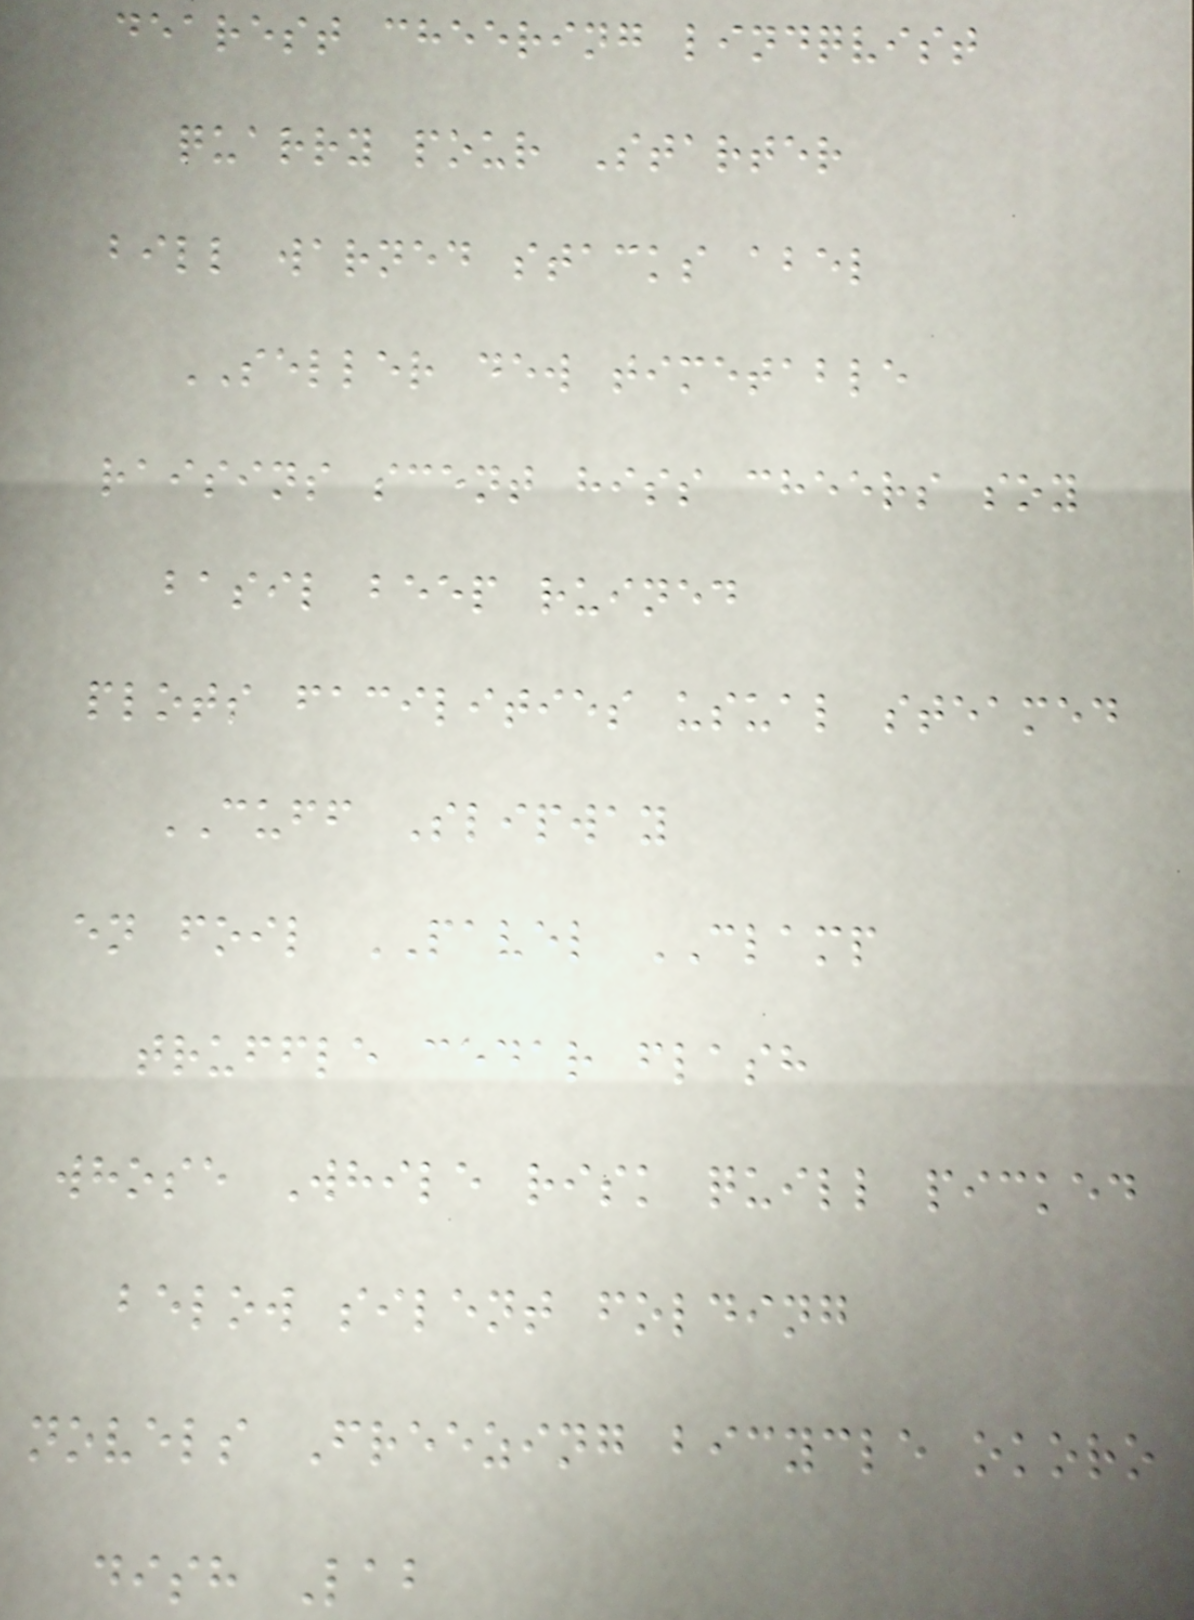dearest cheering lindqvist
quarry pour Starter
bill warned stacks abel
SELLER dew timetable
raisins scent hiss cheers soy
basil beep ruined
plots facilities usual steamed
CUFF Slipway
en foil PAVEL CLAMP
truffle cedar flash
whose While risk quill picked
below silent folding
novels Freezing bicycle okoro
dish Lab
